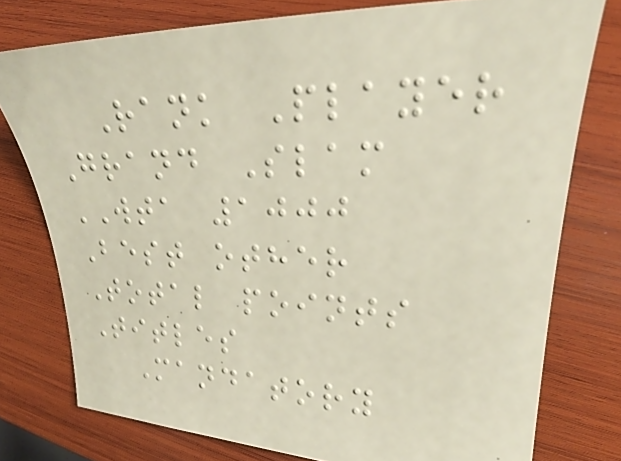Rank Player
Grand Slam
WTA 1000
Best other
Total points
Titles
Mandatory
